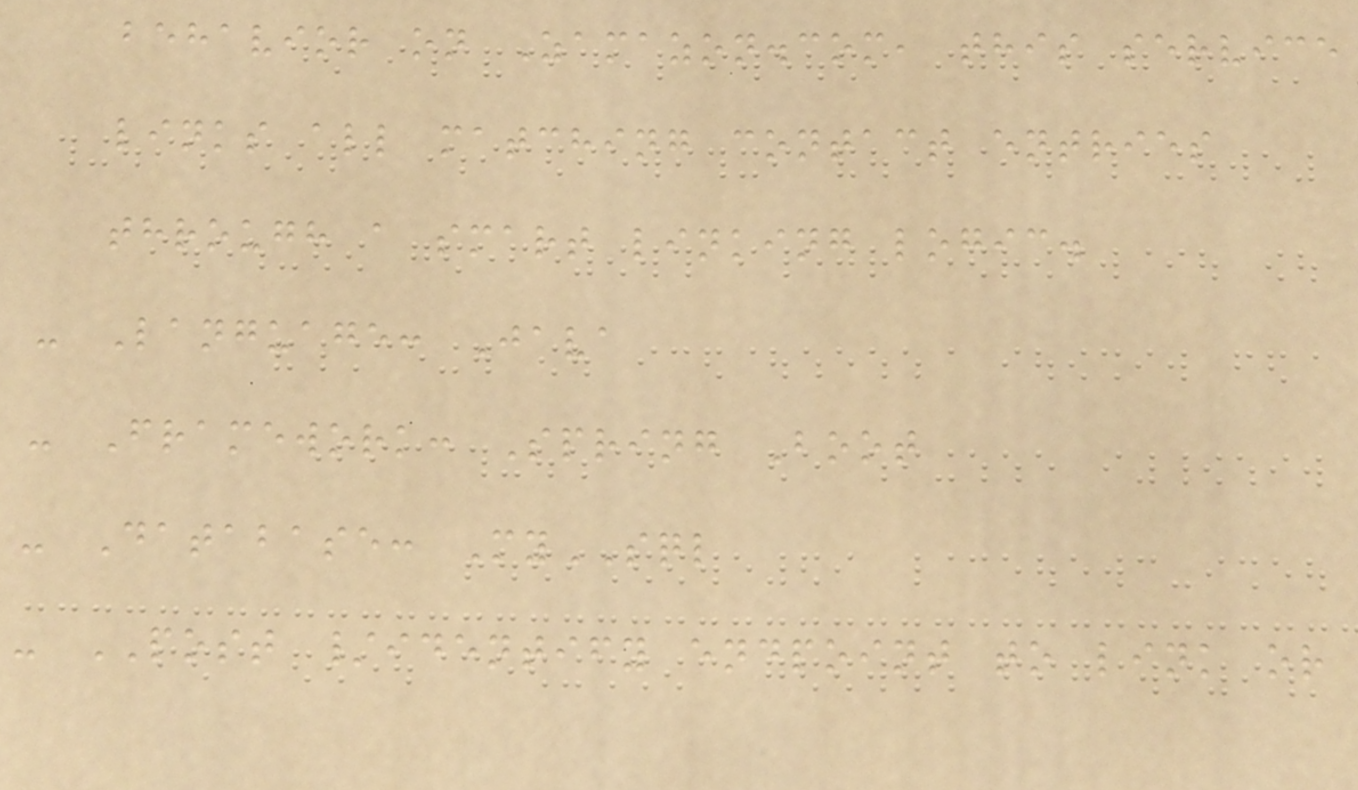behavior on Zamazon.com, this service
links all matching contact entries
through a smart linking logic.
- Language: Java
- Framework: Spring Boot
- Database: MySQL
- POST /identify endpoint to link or
